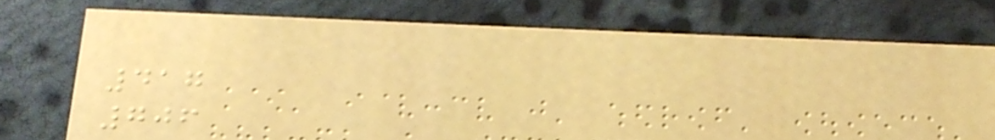417
706
